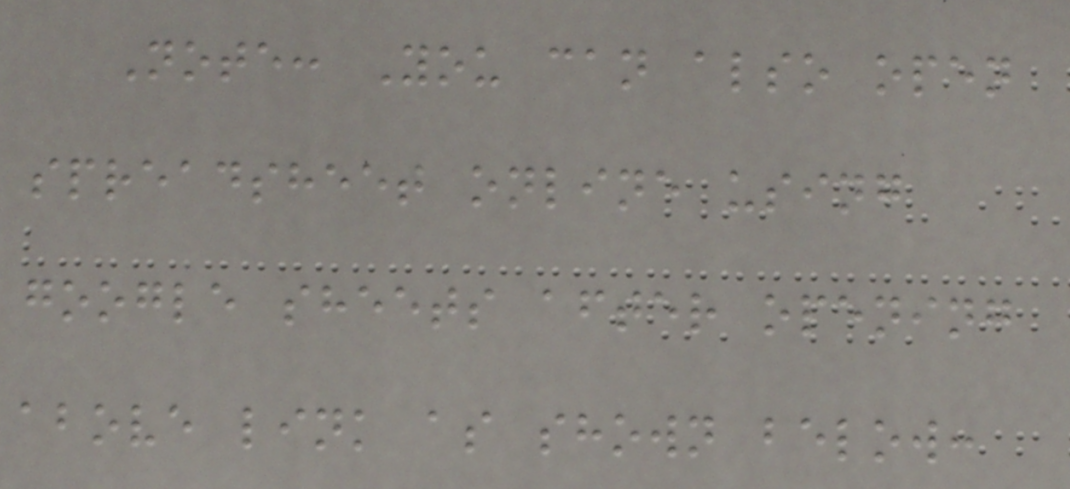Note: You can also open
spreadsheet online using
google sheets after opening
above link as shown below:
